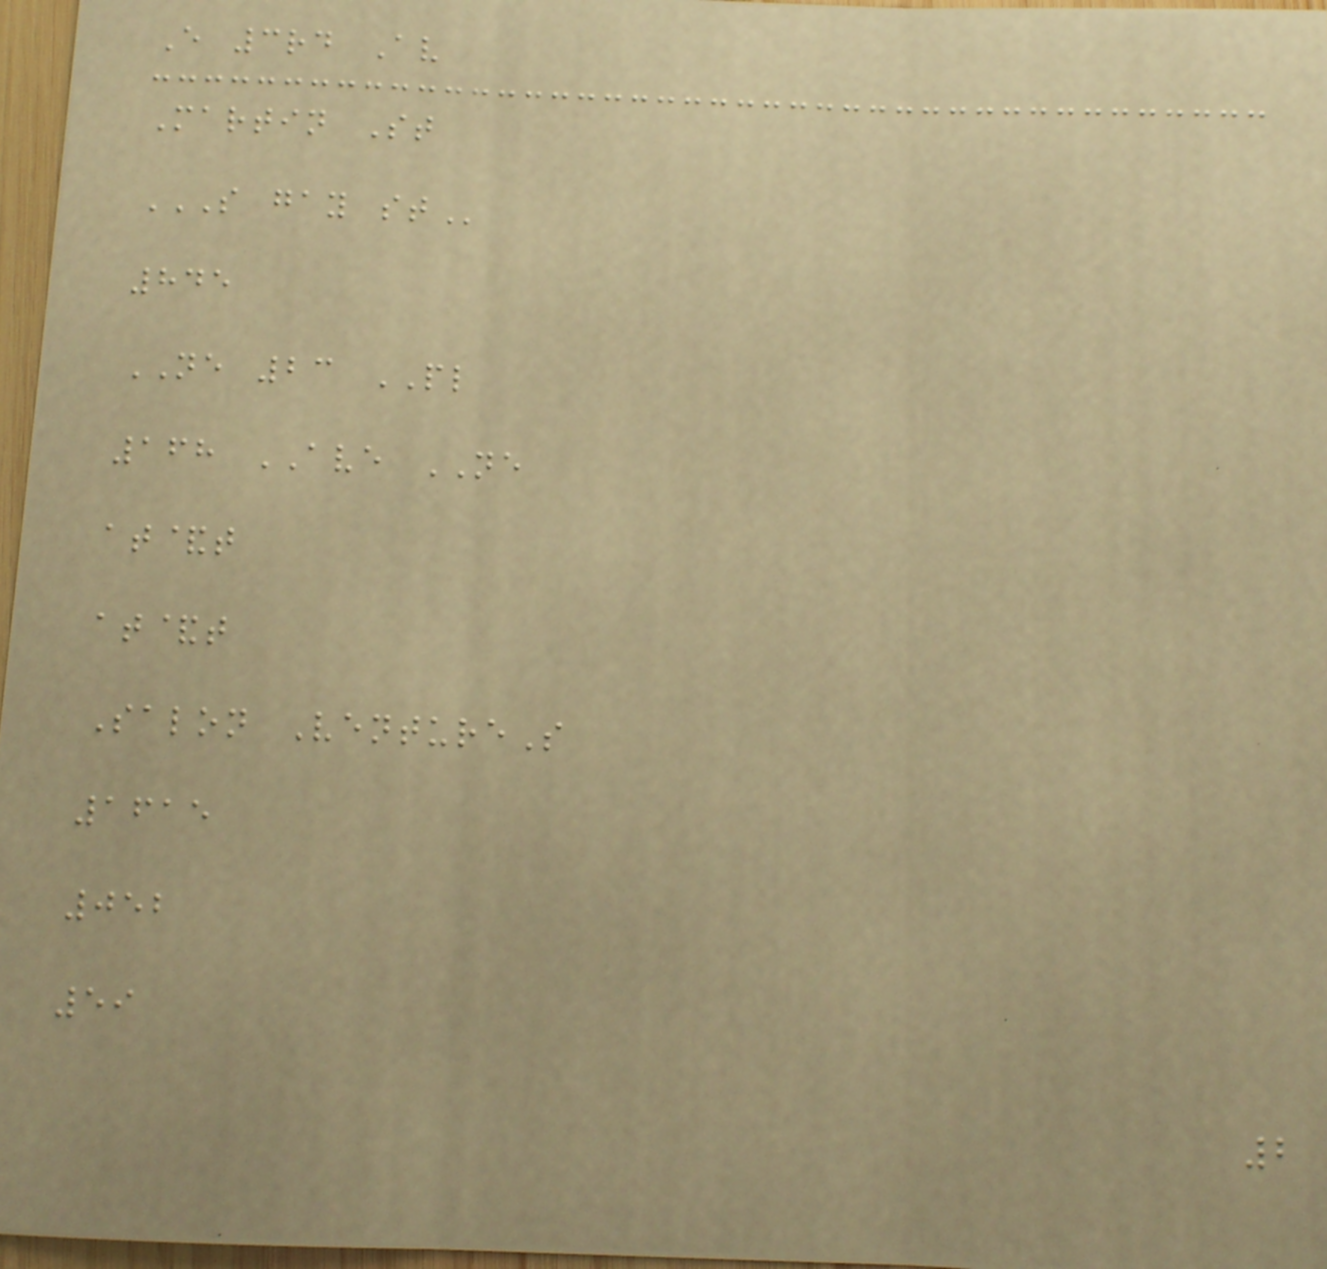E 3rd Av
Martin St
S GAY ST
845
NE 23 PL
168 AVE NE
at&t
at&t
Salon VentureS
1615
052
59
2
